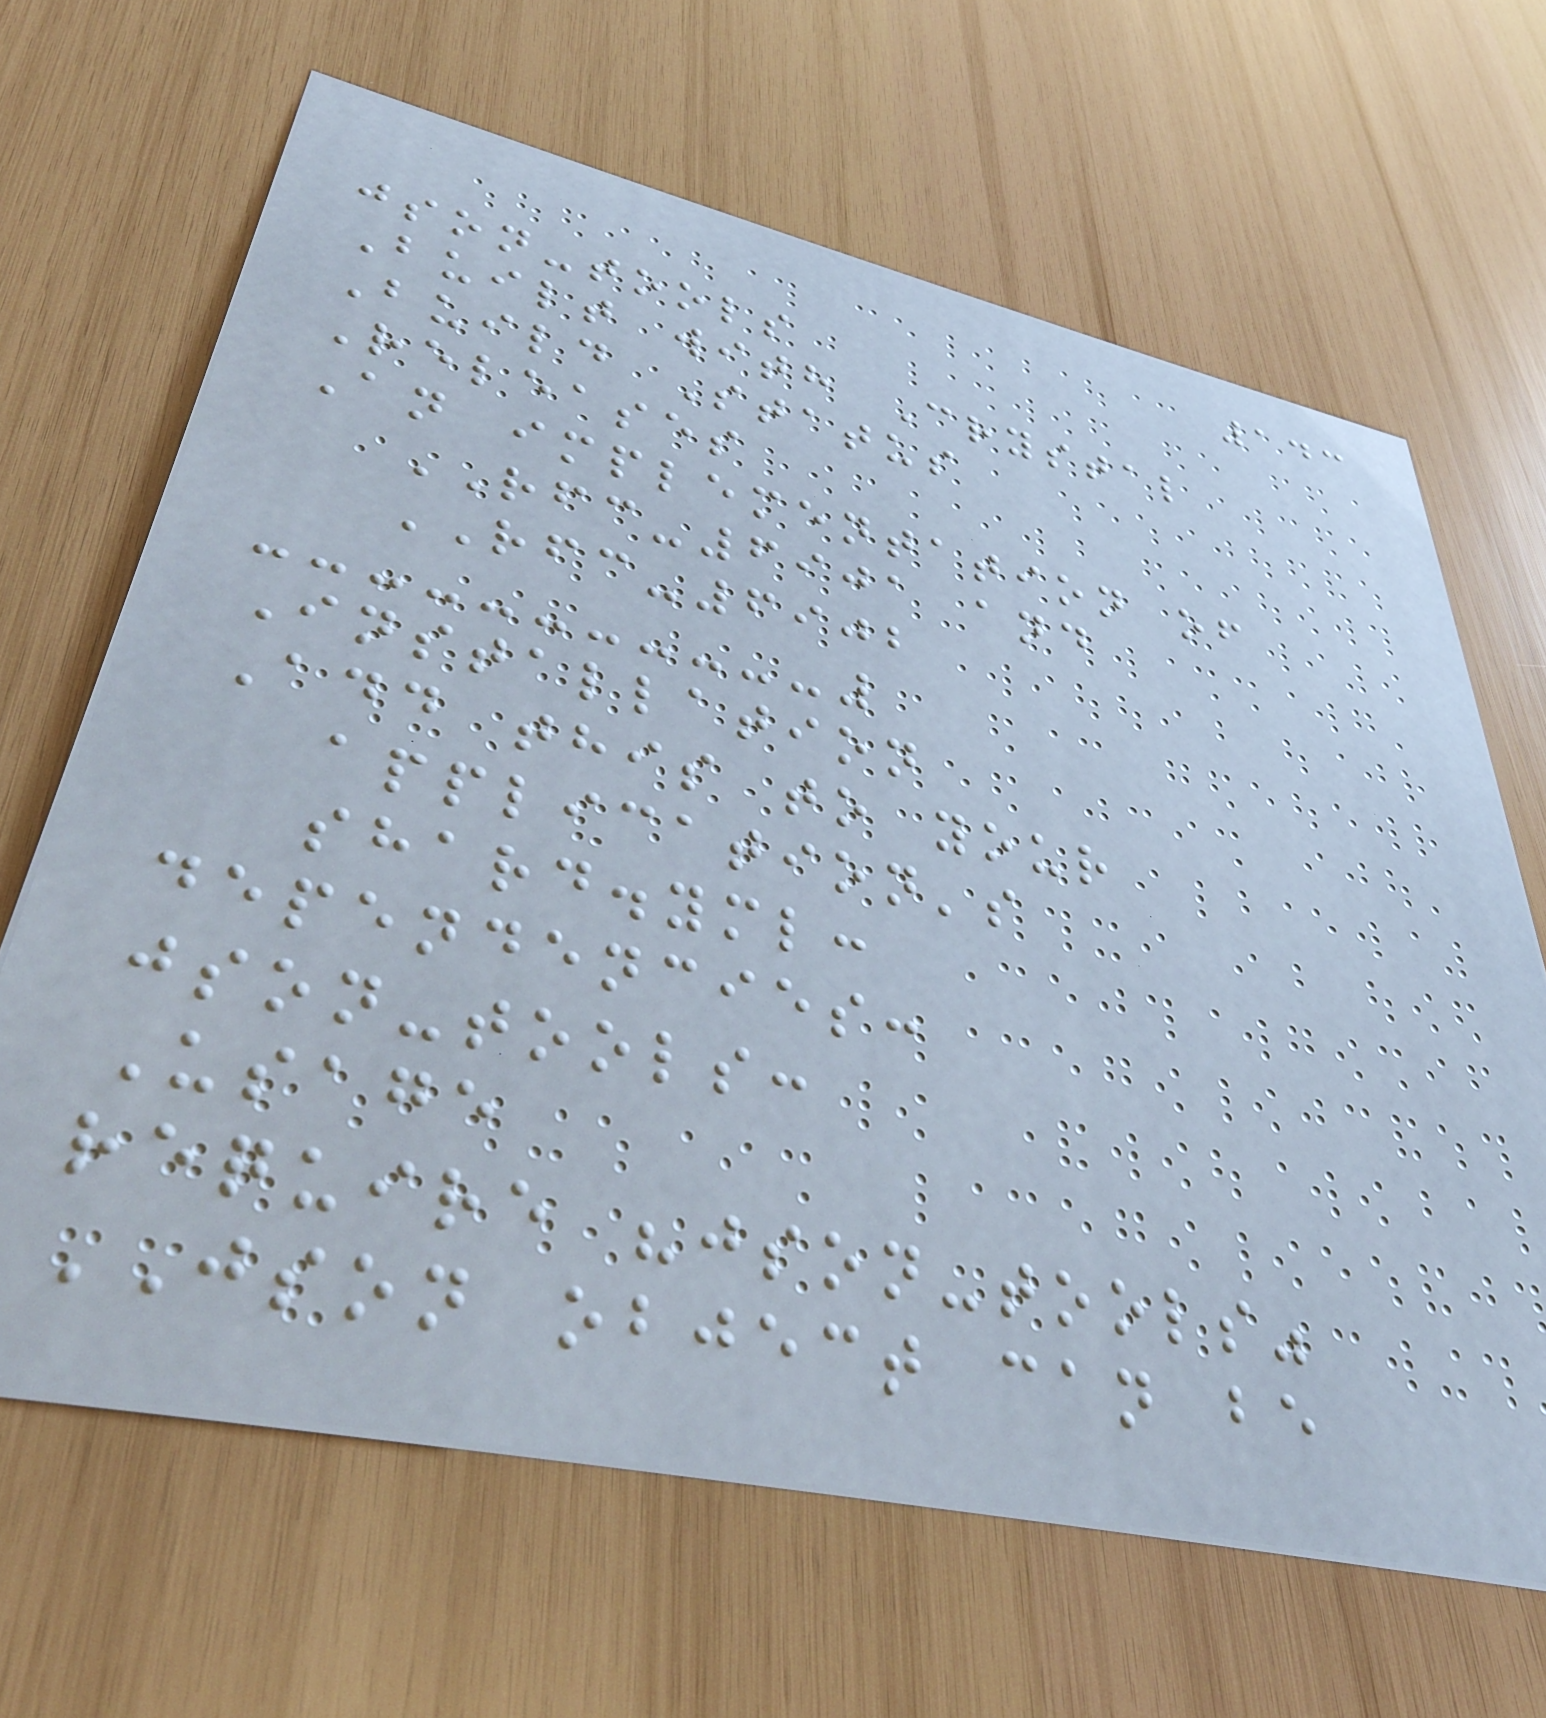143
json-tools
Built with Crystal
Build Status
Releases
An implementation of
RFC-6901 and
RFC-6902
Installation
Add this to your
application's
shard.yml:
dependencies:
json-tools:
Usage
require "json-tools"
JSON object can be
